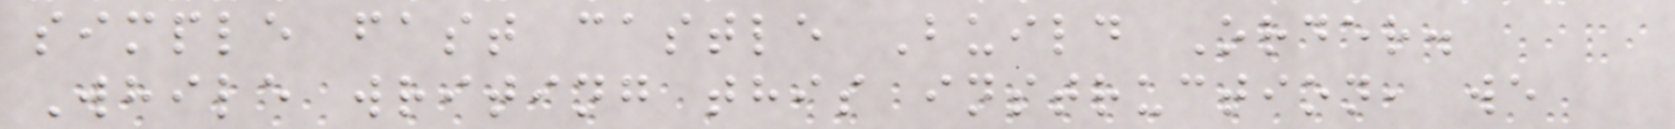simple fast castle Build Order.
While writing this instruction, we
